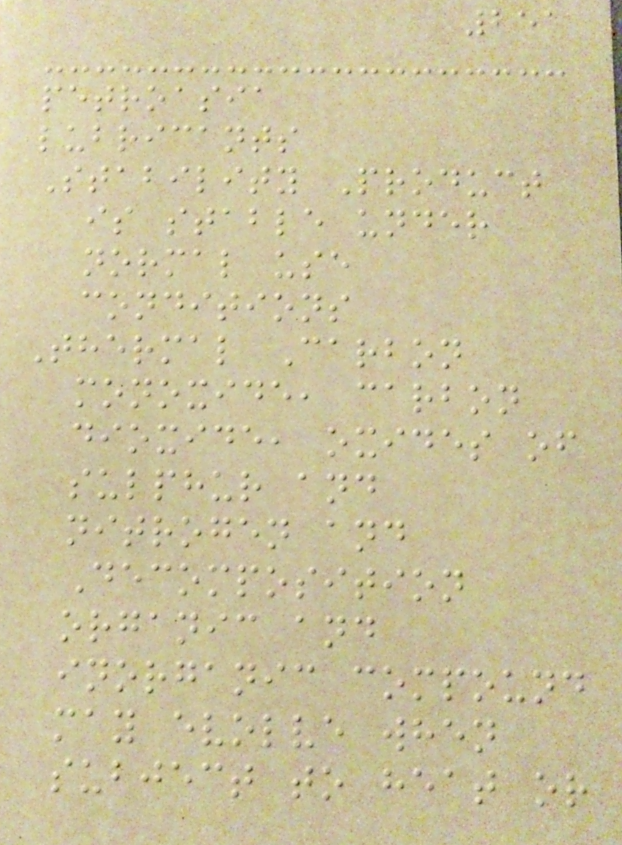251
petroasia
lubricants
Stability Product
is stable under
normal use
conditions
Thermal Carbon
monoxide, carbon
dioxide, oxides of
sulphur and
nitrogen and
Decomposition
organic and
inorganic compound
may evolve when
subject to heat or
